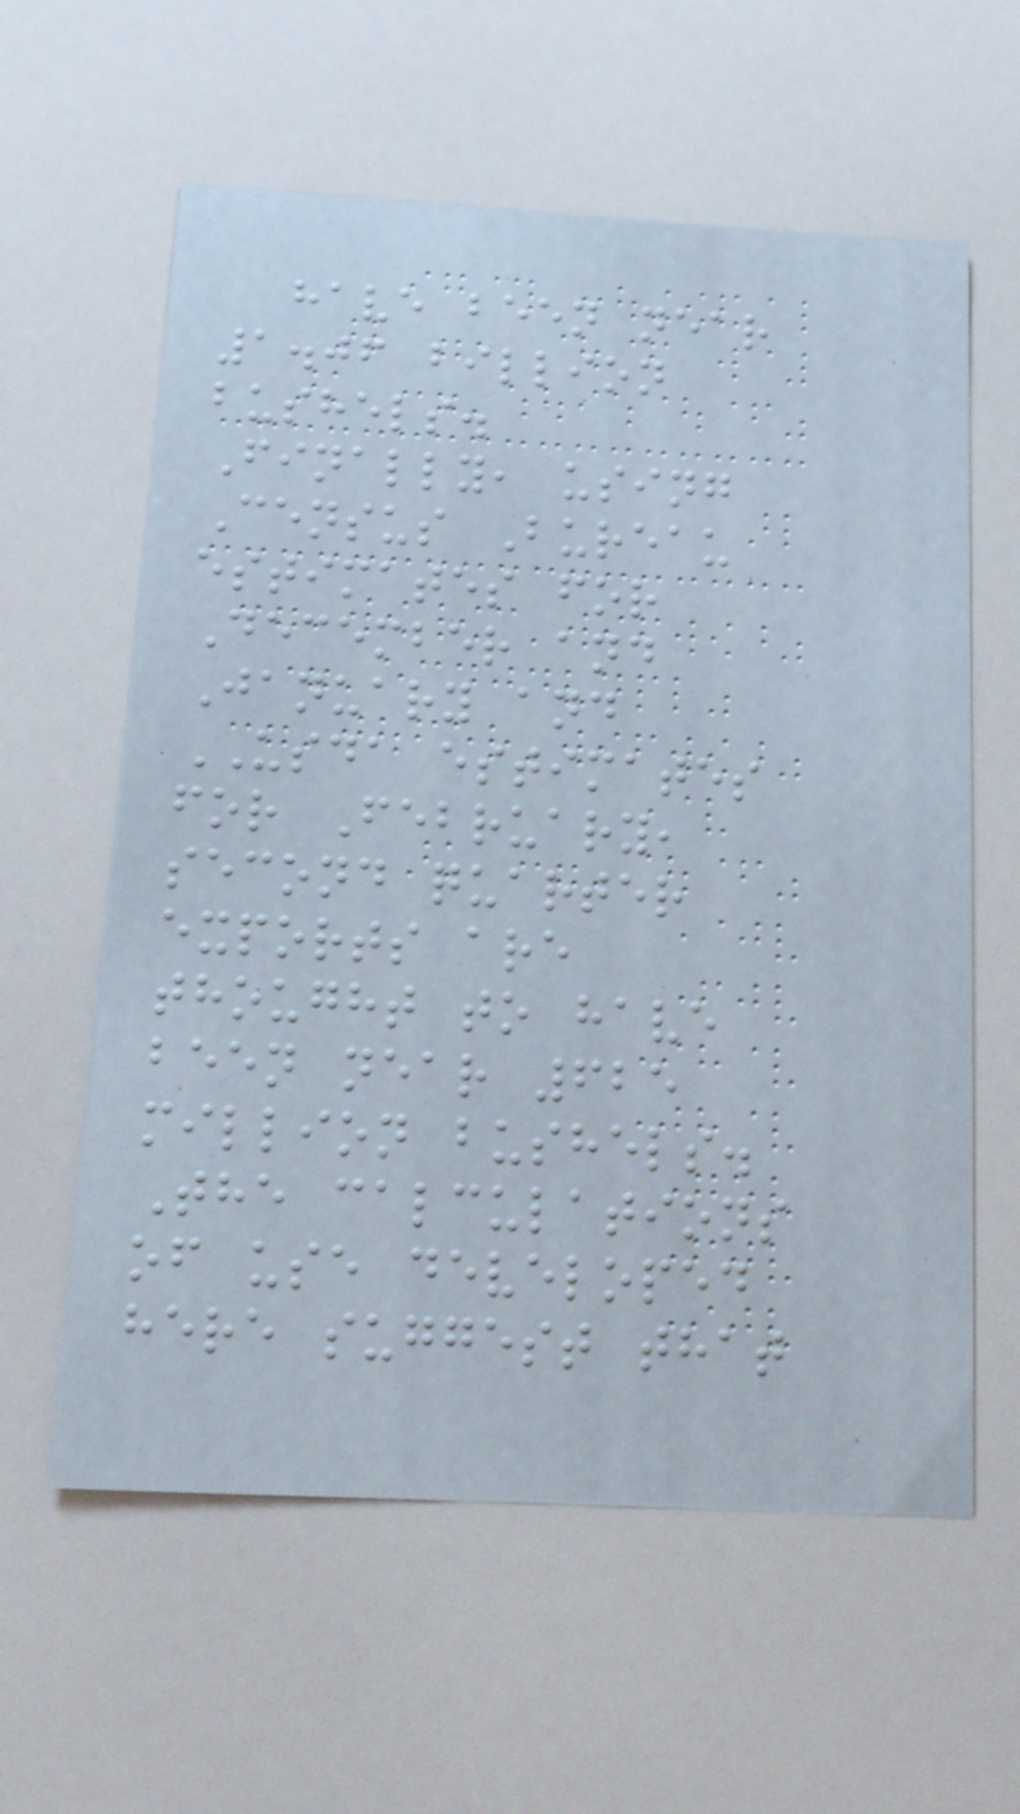have been near
1.06 billion
bushels.
Finally, using
Census Bureau
estimates for
December and
January and
USDA estimates
for February,
second quarter
exports are
thought to have
been near 625
million bushels.
The calculations
of use developed
here suggest that
